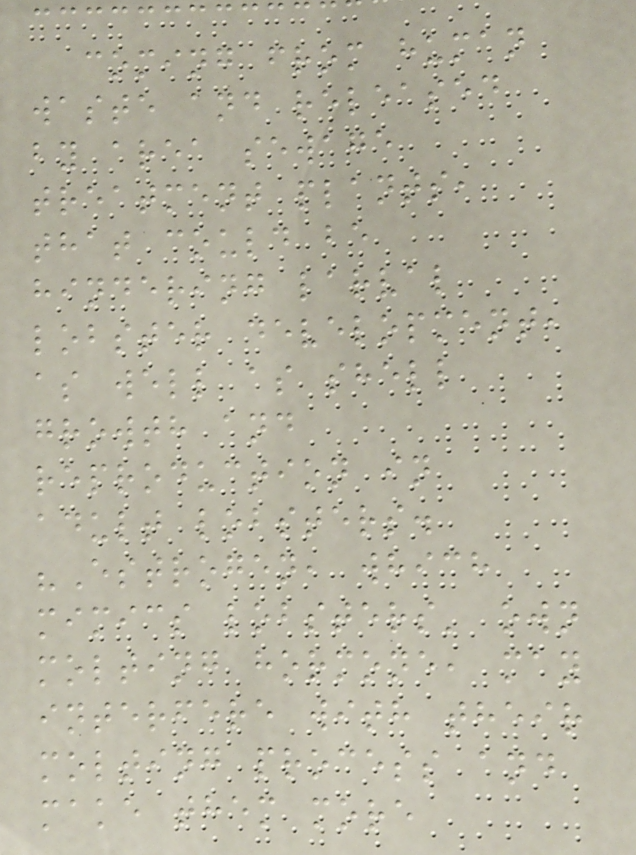coming from human
waste and released
by area sewage
treatment plants,
that could be
hindering larval
lobster development,
as well as shell
growth and
reproduction in
adult lobsters.
"Estrogen, which
mimics lobsters' own
molting hormone, may
interfere with their
molting process and
make them more
